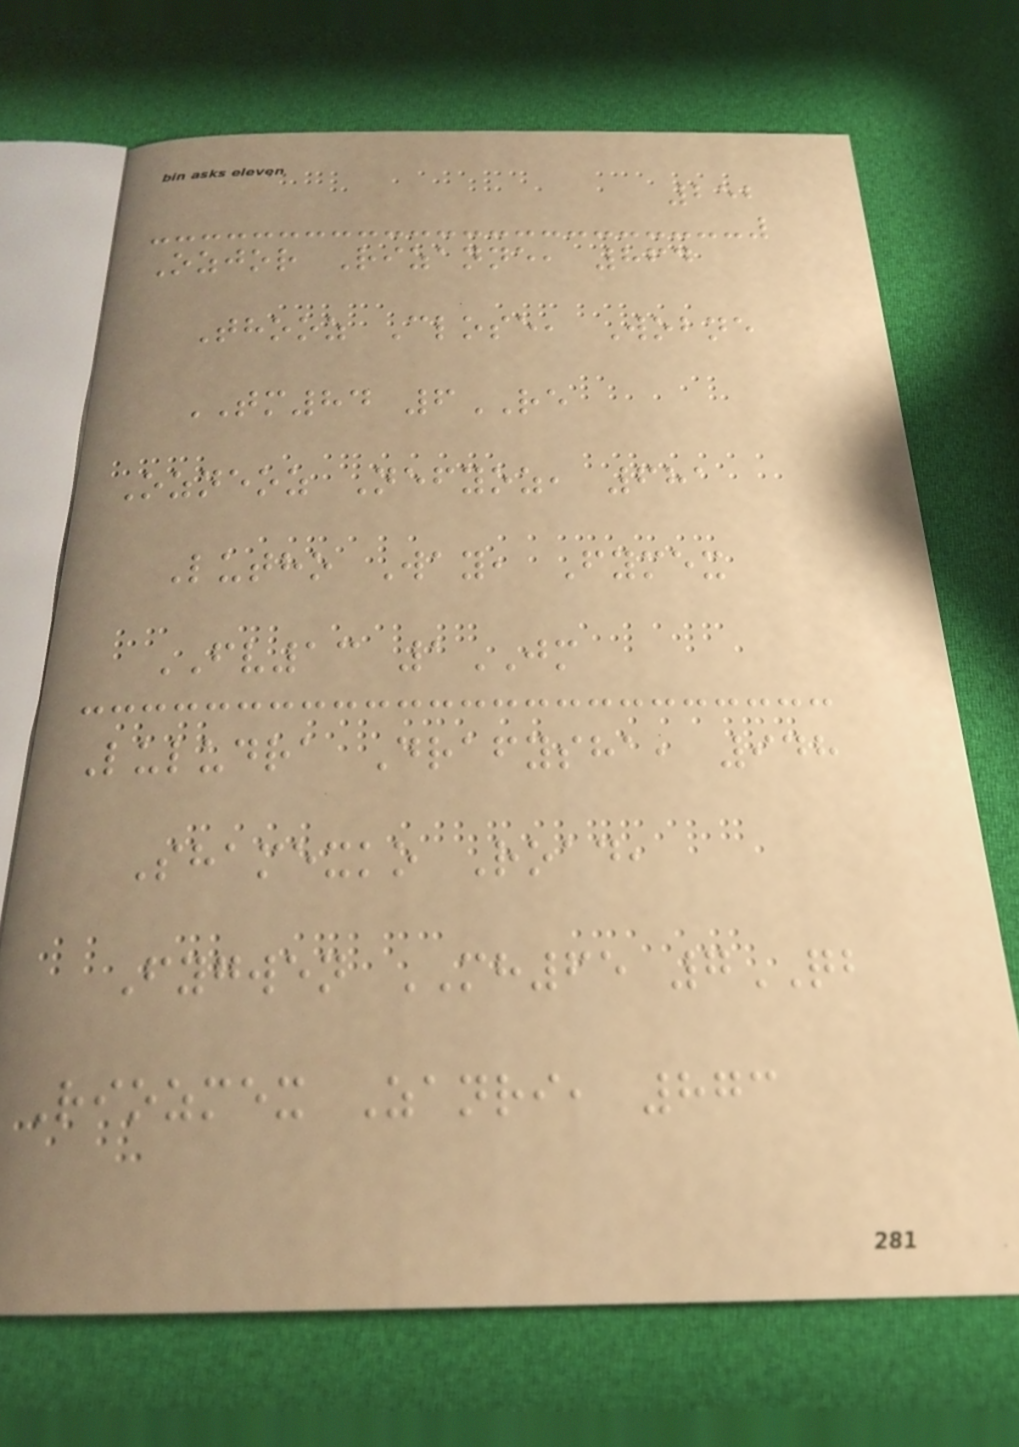252
Ozjor Rizanne, 864
Thooz Close, Wobne
TM84 6RE
Ozneoz Nefyoz, 681
Lutho Way, Fymex
FV13 1JM
Luludra Drafysha, 948
Shamexko Road,
Fygwen MH65 7QB
Riozmex Zanri, 873
